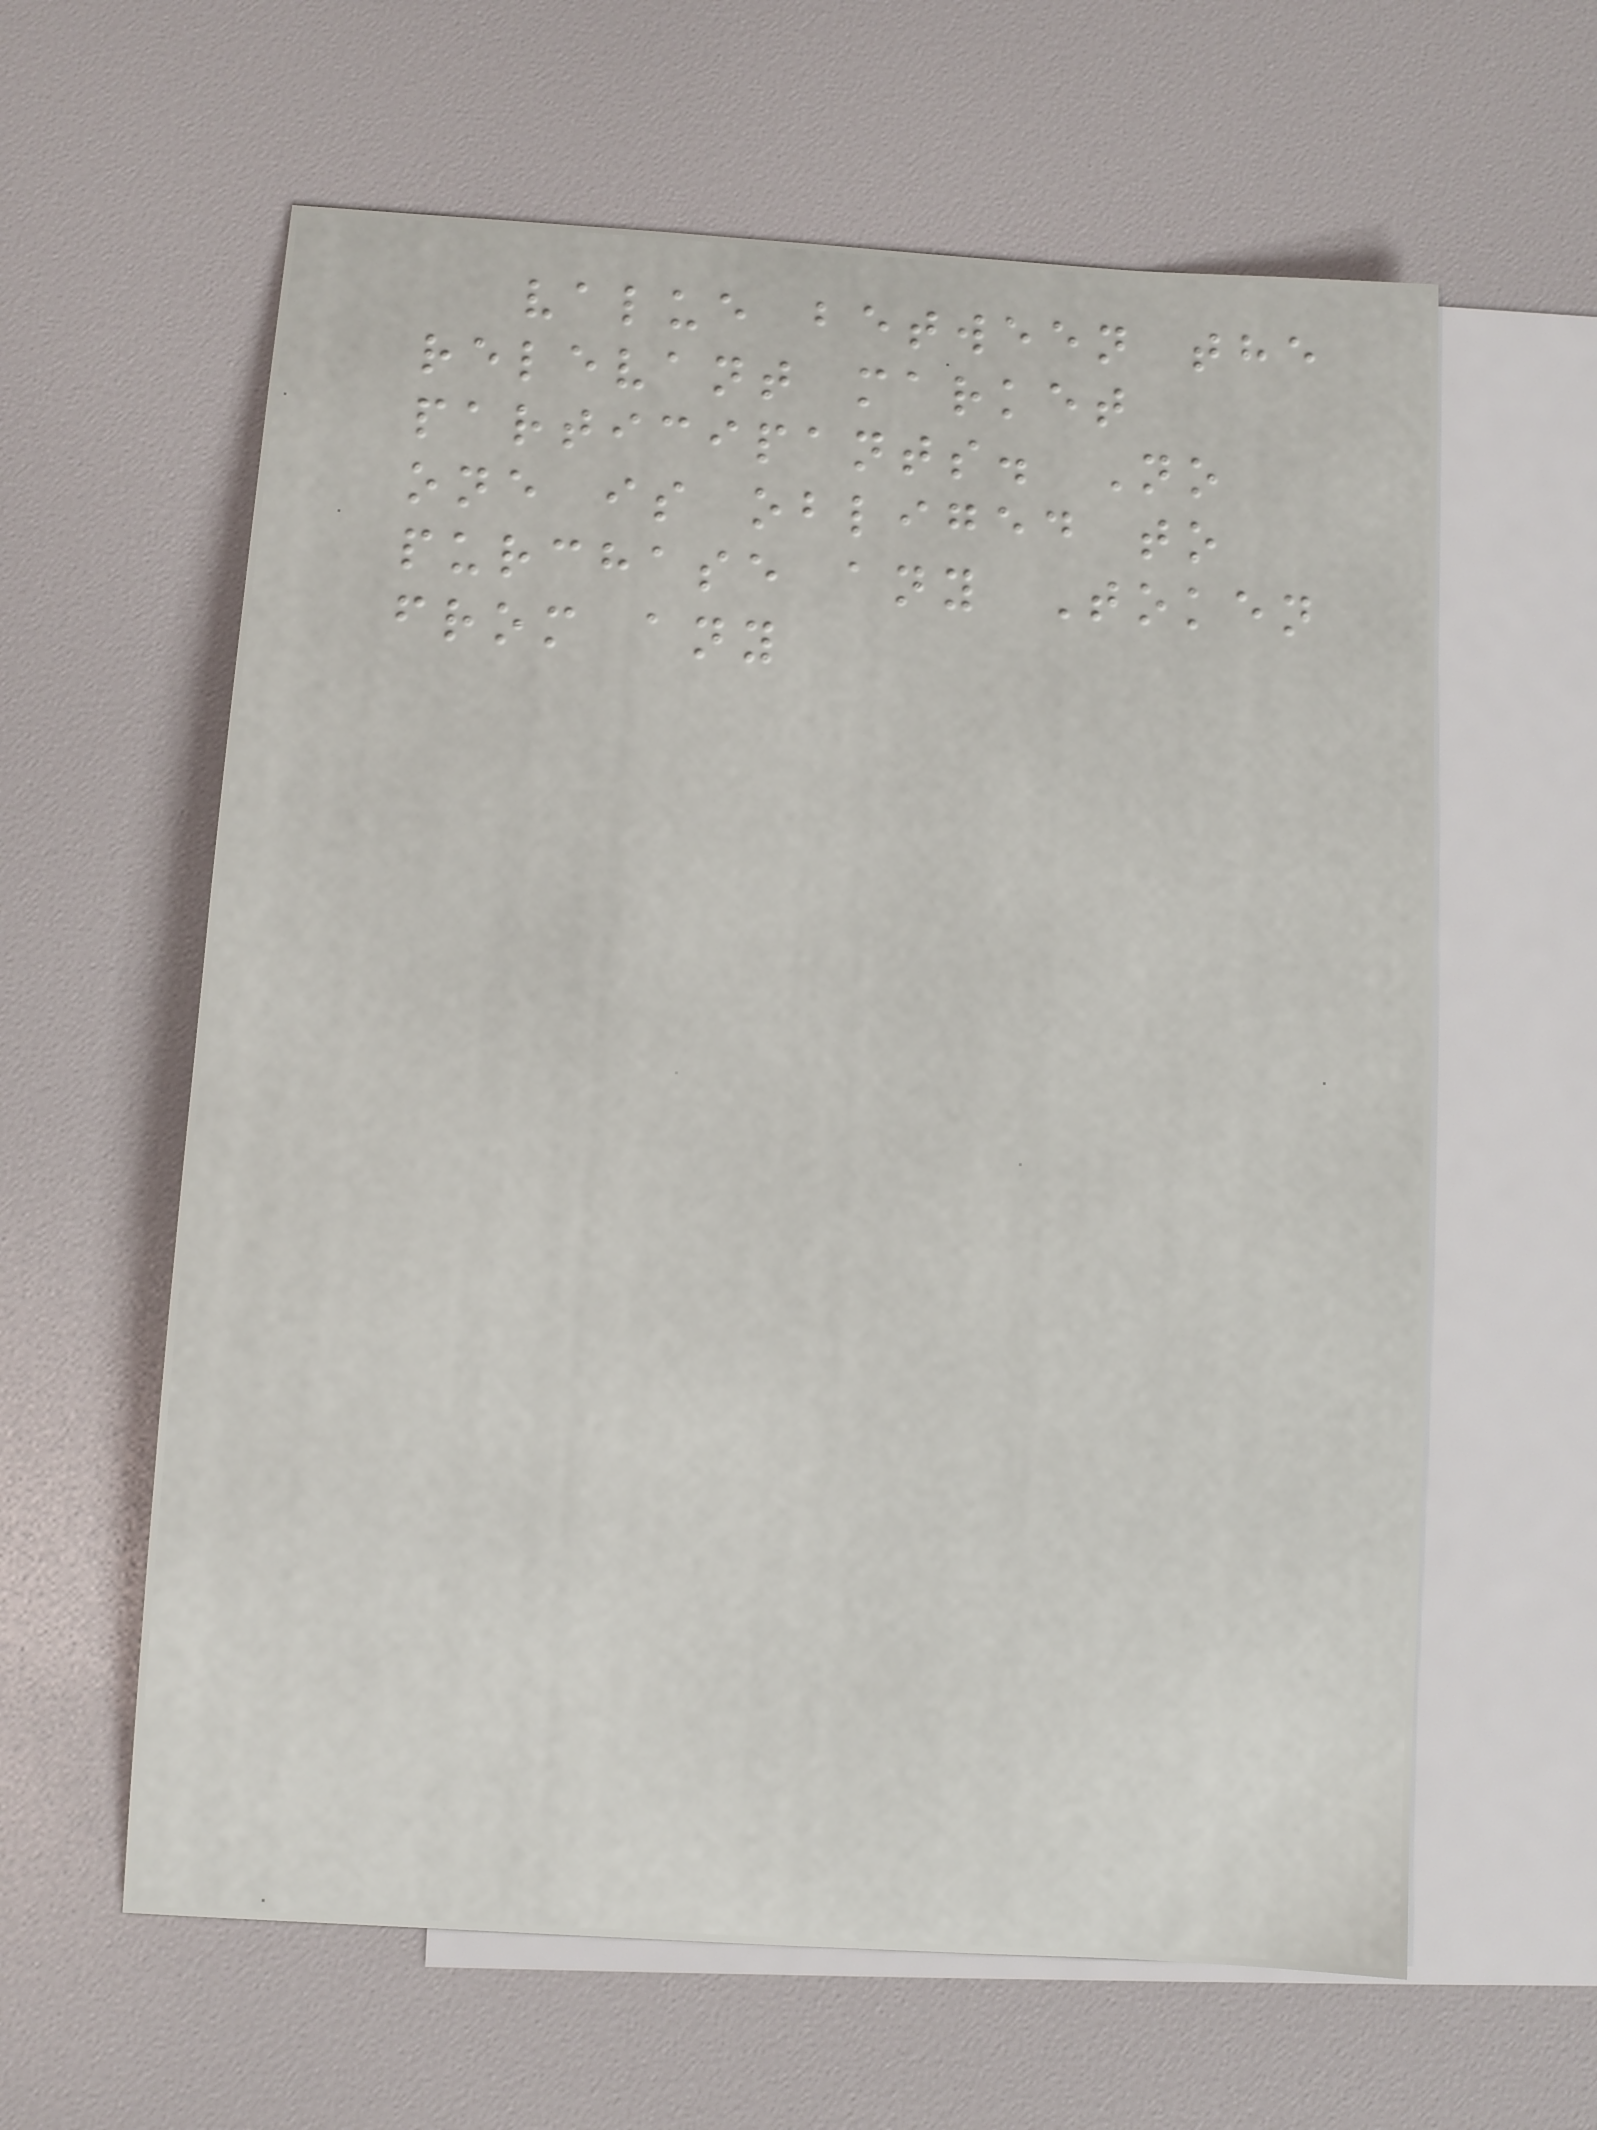value between the
relevant market
participants. No
one is obliged to
purchase any Token
from any
